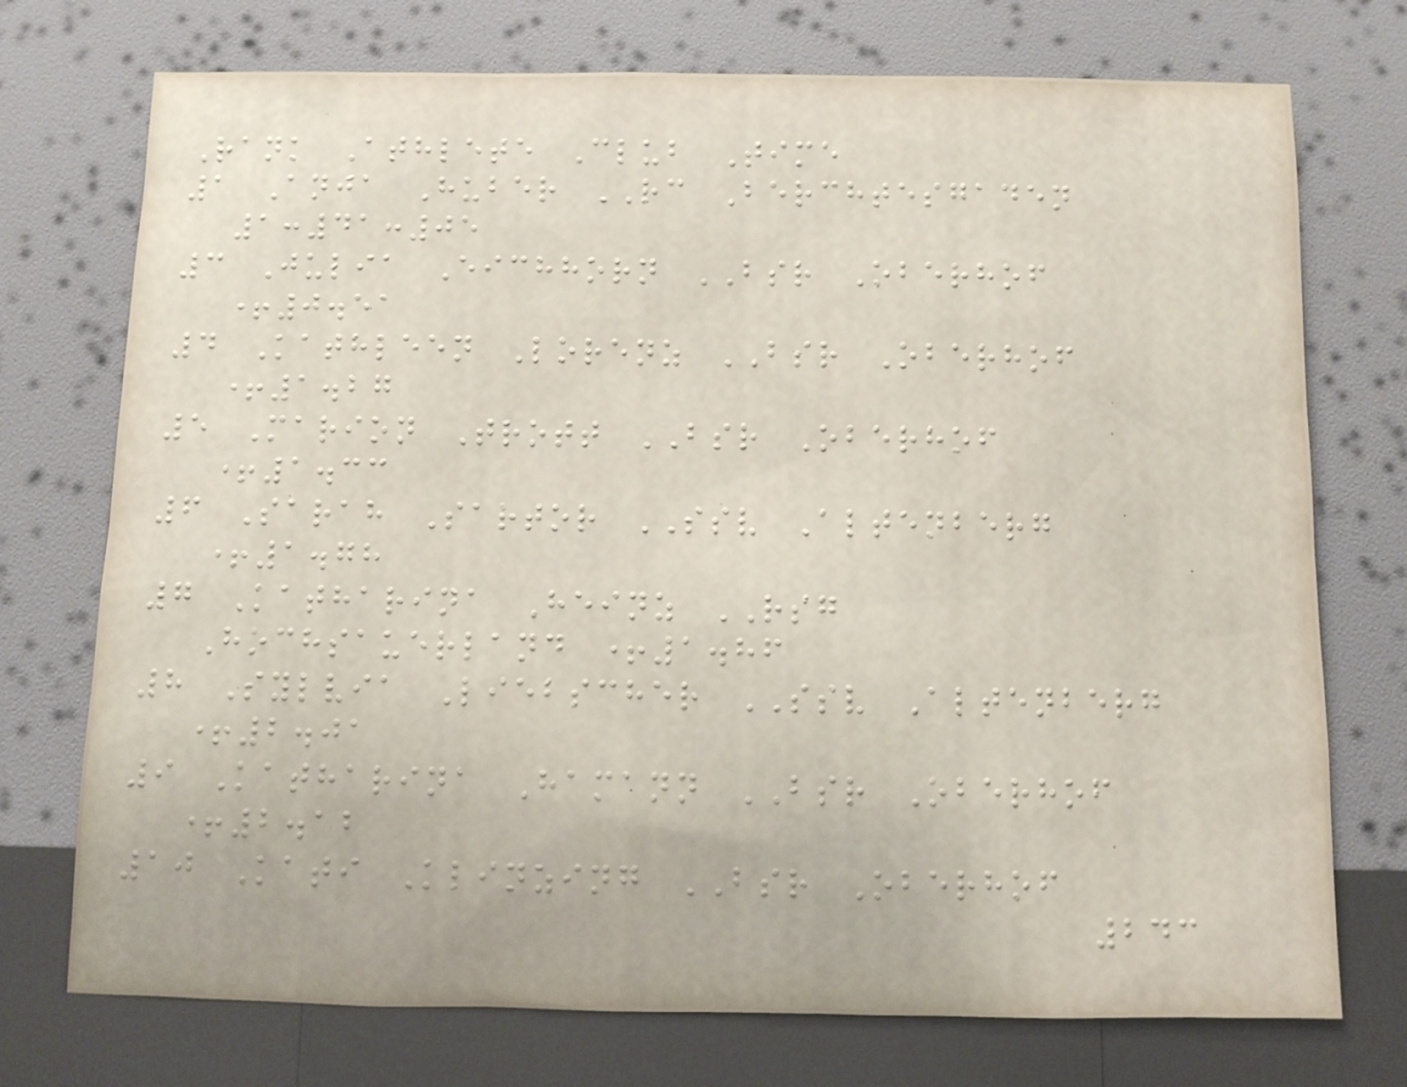Rank Athlete Club Time
1 Anja Huber RC Berchtesgaden
1:41:05
3 Julia Eichhorn BSR Oberhof
+0.51
4 Kathleen Lorenz BSR Oberhof
+1.27
5 Marion Trott BSR Oberhof
+1.33
6 Sarah Sartor SSV Altenberg
+1.78
7 Katharina Heinz RSG
Hochsauerland +1.86
8 Sylvia Liebscher SSV Altenberg
+2.01
9 Katharina Hamann BSR Oberhof
+2.12
10 Kati Klinzing BSR Oberhof
243
